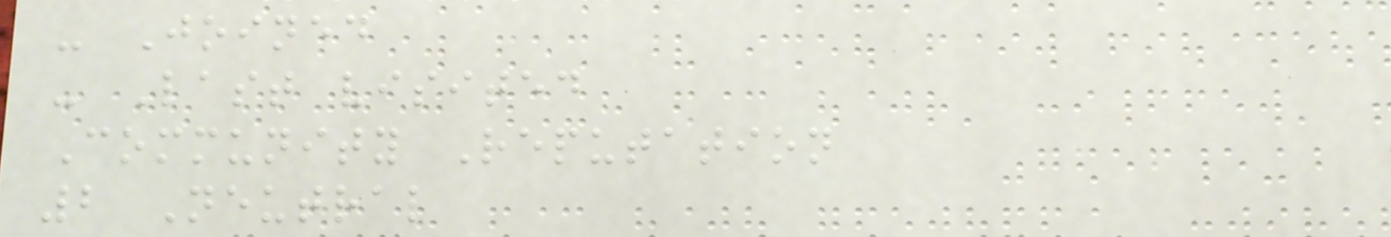- Joined
- Last visited
Community Reputation
2 Neutral
